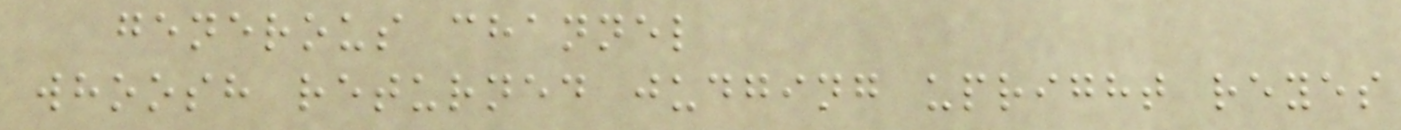generous channel
whoosh returned judging upright reyes
